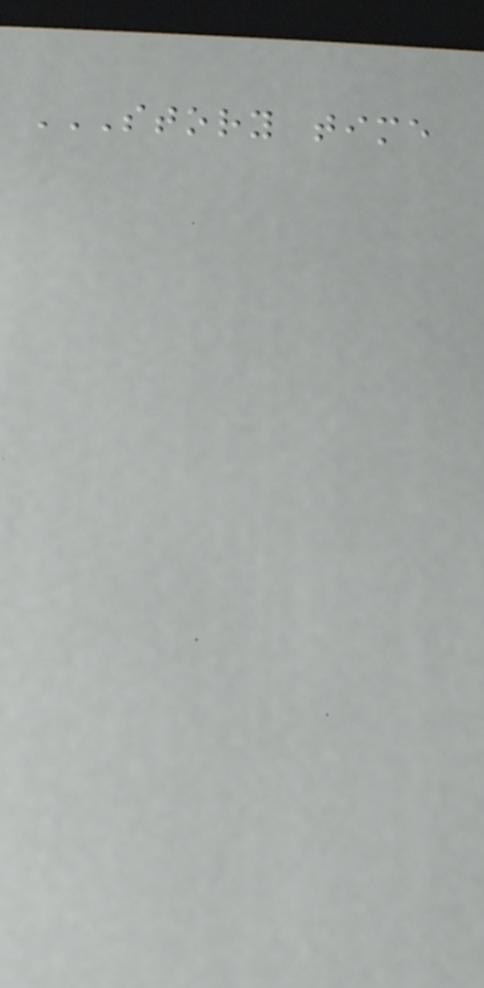STORY TIME
